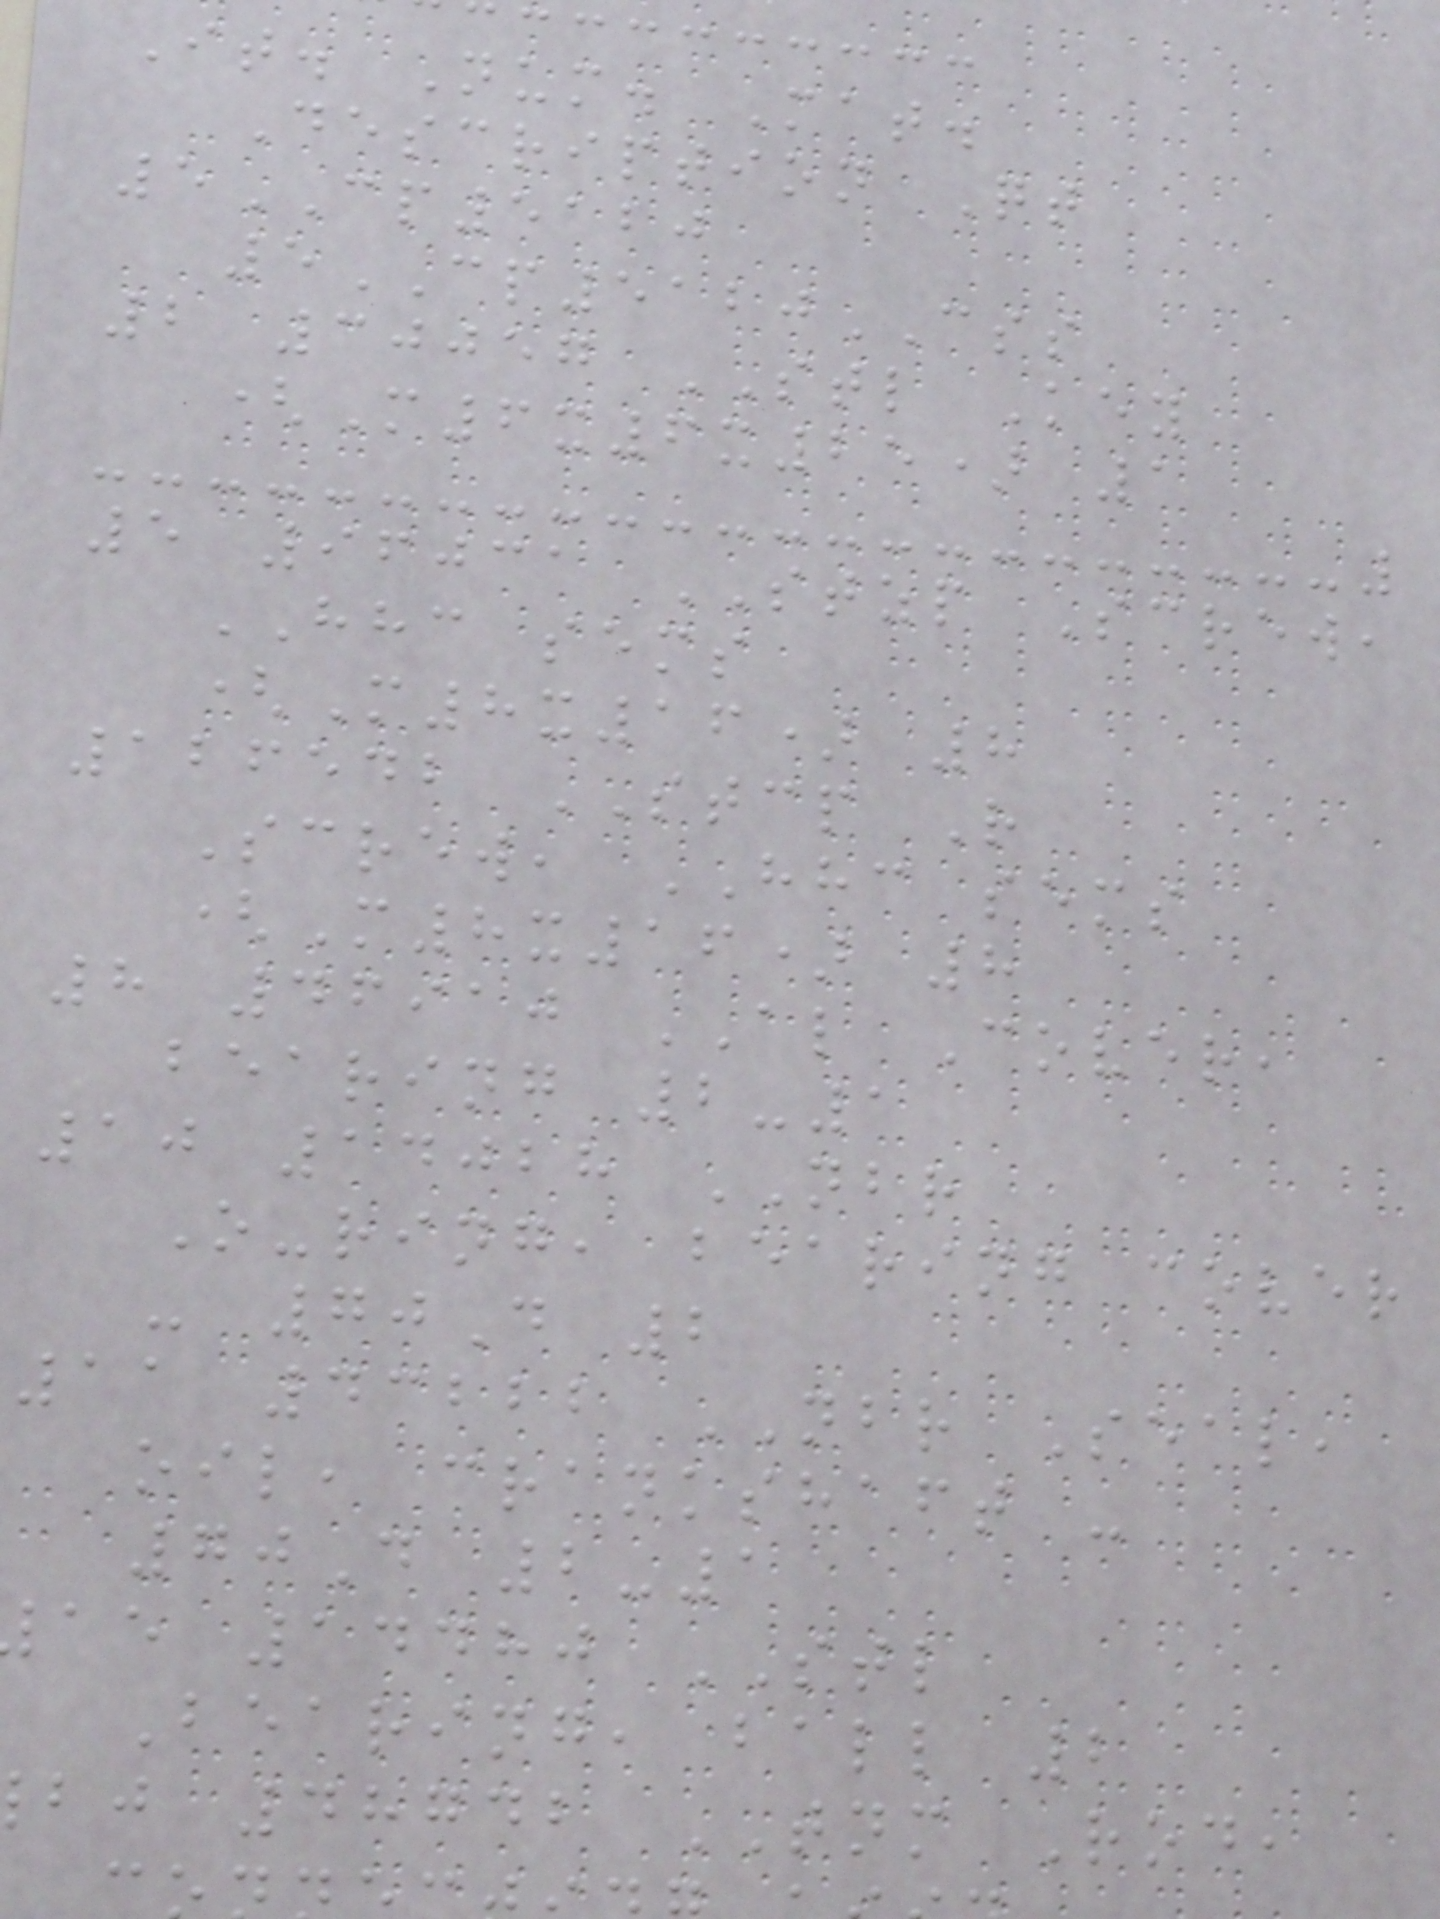It. Num. Mat.
Description Qt
5CP5120
5CP5120CSS
2 30057 STL Key
(M6x6x25) 1
5 96031 STZP Screw,
HHC sems
(M8x16) 8
126542 STCP R
Screw, HHC sems
(M8x16) 8
8 46910 AL Cover,
bearing 2-1
10 14028 NBR
O-ring, bearing cover
- 70D 2
11 43222 NBR Seal,
oil, crankshaft -
70D 2-1
ae 14480 STL
Bearing, ball 2
bj 48742 TNM Rod,
